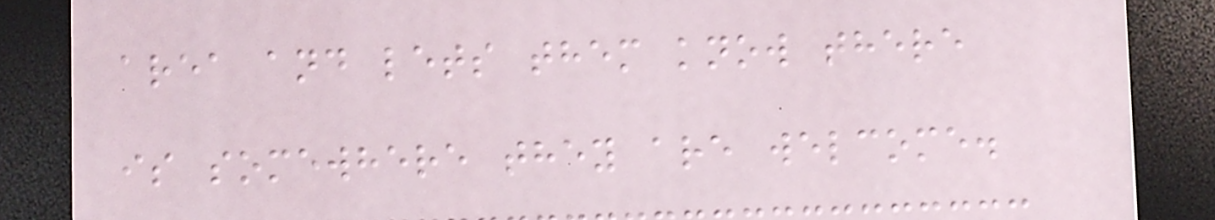area and lets them know there
is somewhere they are welcome.
